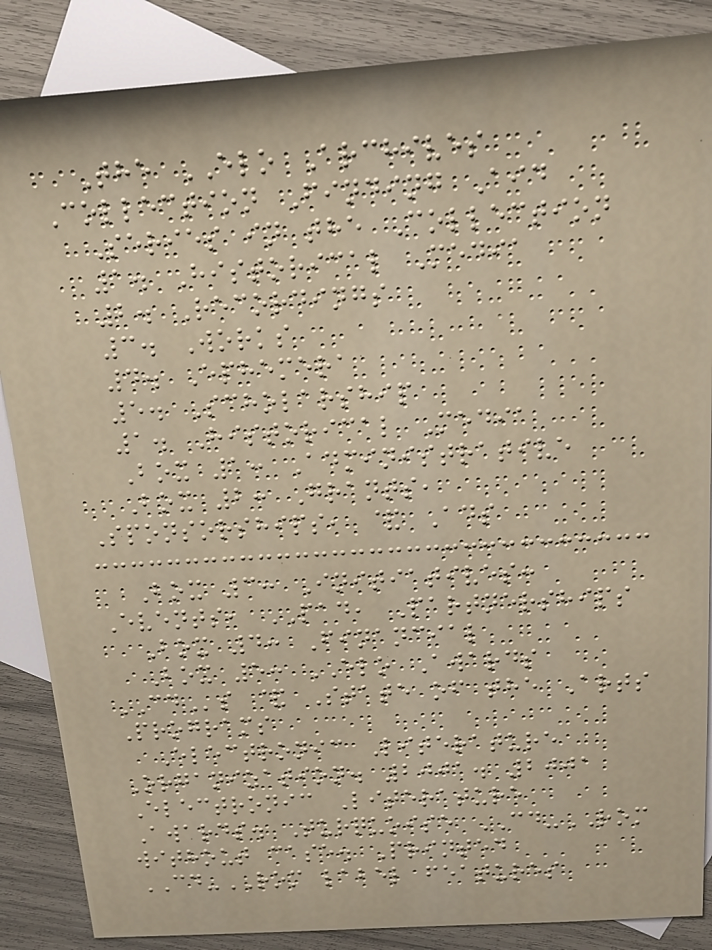The ELO Archives
Collection Finding Aid
Series in the Collection
1. Historical Media
2. Recordings
3. Works
4. Ephemera
5. Scholarship
1. Historical Media
Box 1: Administrative
Box 2: Grants,
Sponsorships, & Ads
Box 3: Initiatives:
Events, PAD, Partnerships
Box 4: Financial
Box 5: ELO Awards
CDs & State of the Arts
Programs
Electronic Literature
Organization. 2001. 2001
Electronic Literature
Awards. Turquoise CD-ROM
without case. Printed
CD-ROM label features
